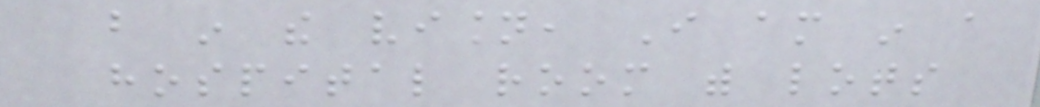but in the vision, I am in a
hospital room with lots
